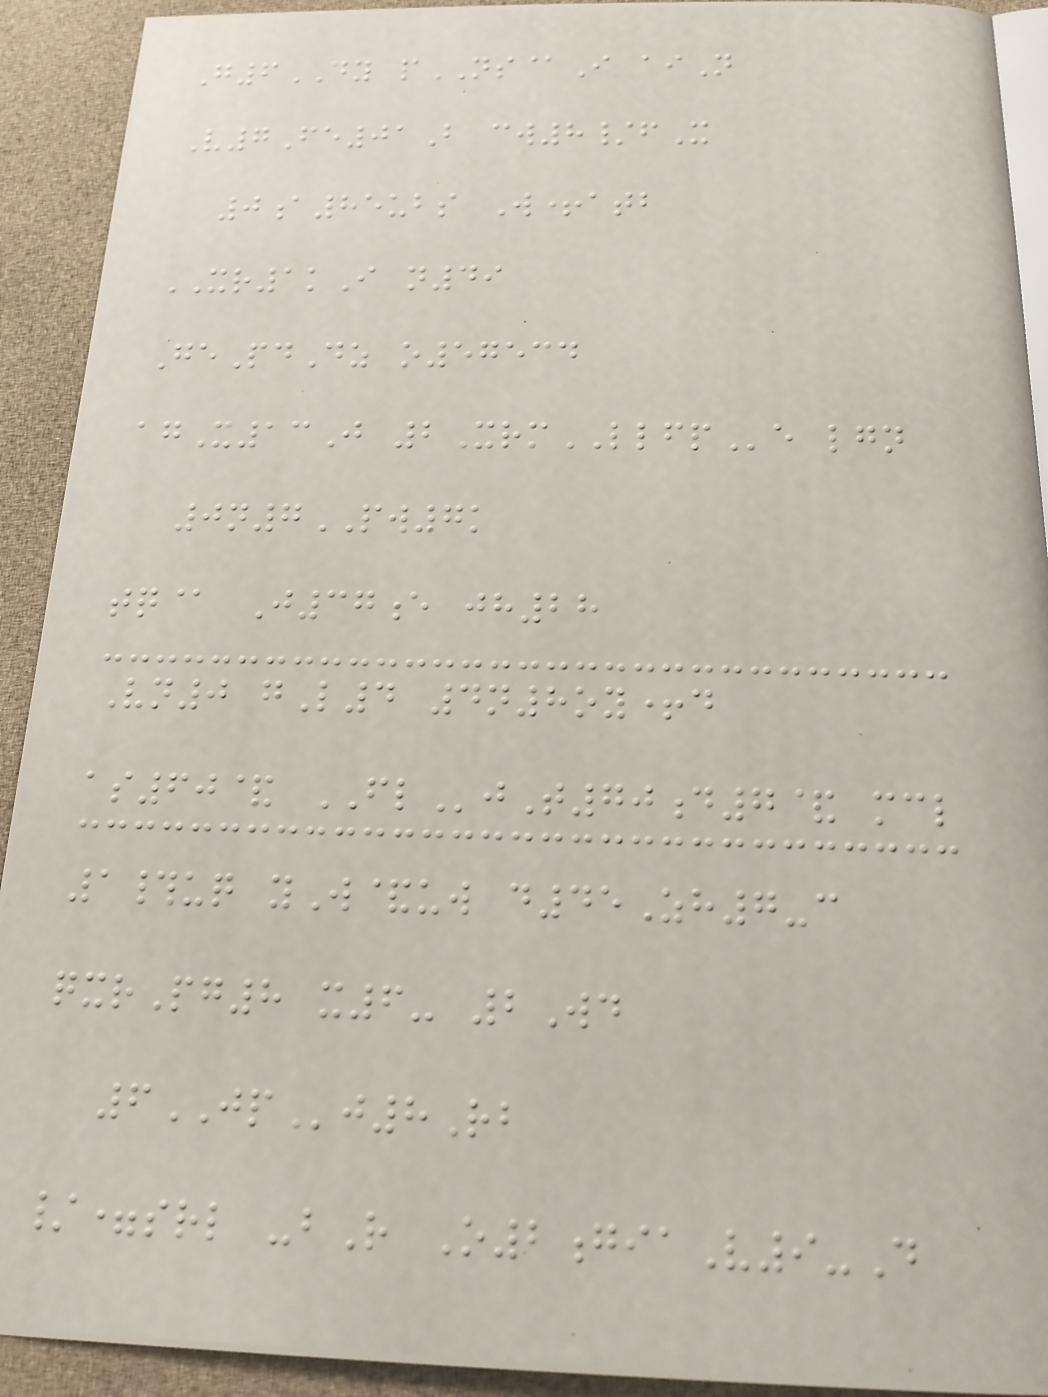G6DY pNS@I aiN
V7Fe01B cw8/fX
0a85ubs W+atb
XR1kI n49
GePdDz o57534
agX13J 2XrmLLFPe lgn
0n7PW7k
tq@ J37e jh28
Vn0 gL4 4n8oy+d
as60& FLjT70d7& mcl
1#uq yW&uw d45Zh7-c
qxrPg8 x6- 2Wd
6JPj8Rb
/=srl -bR O2giaV9-D
